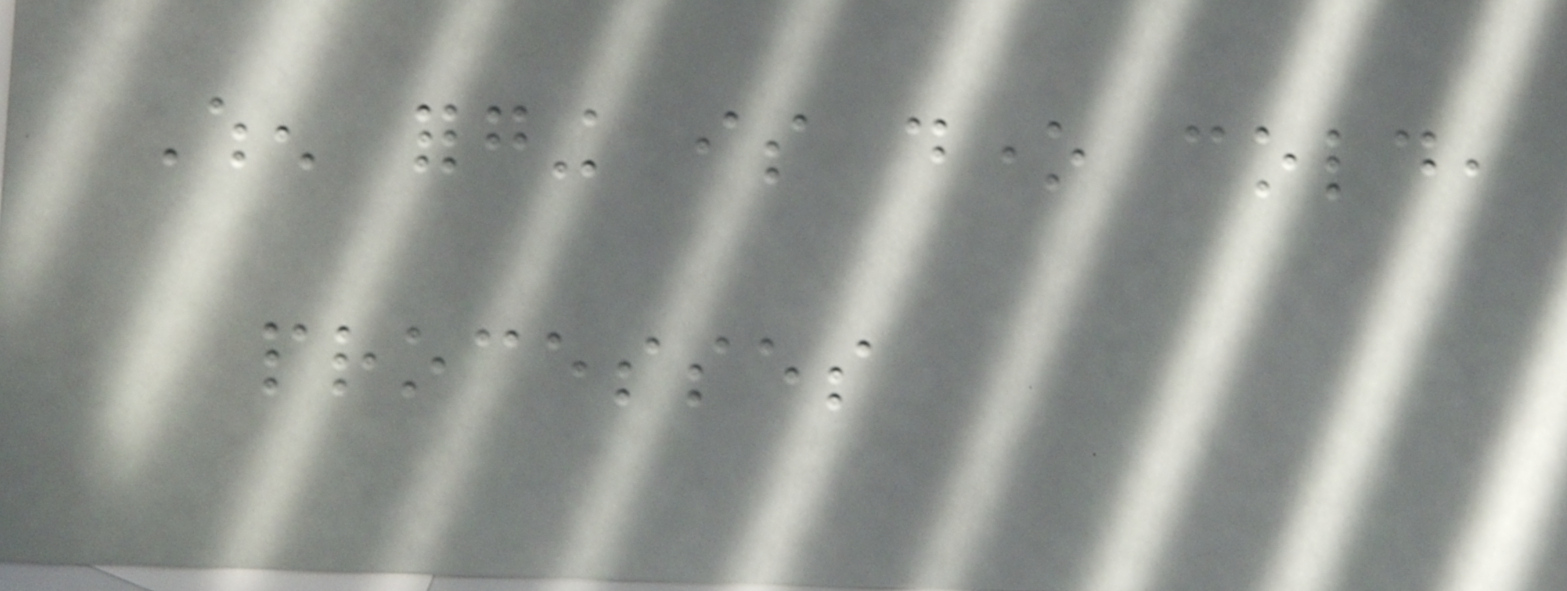When forging is done cold,
processes
